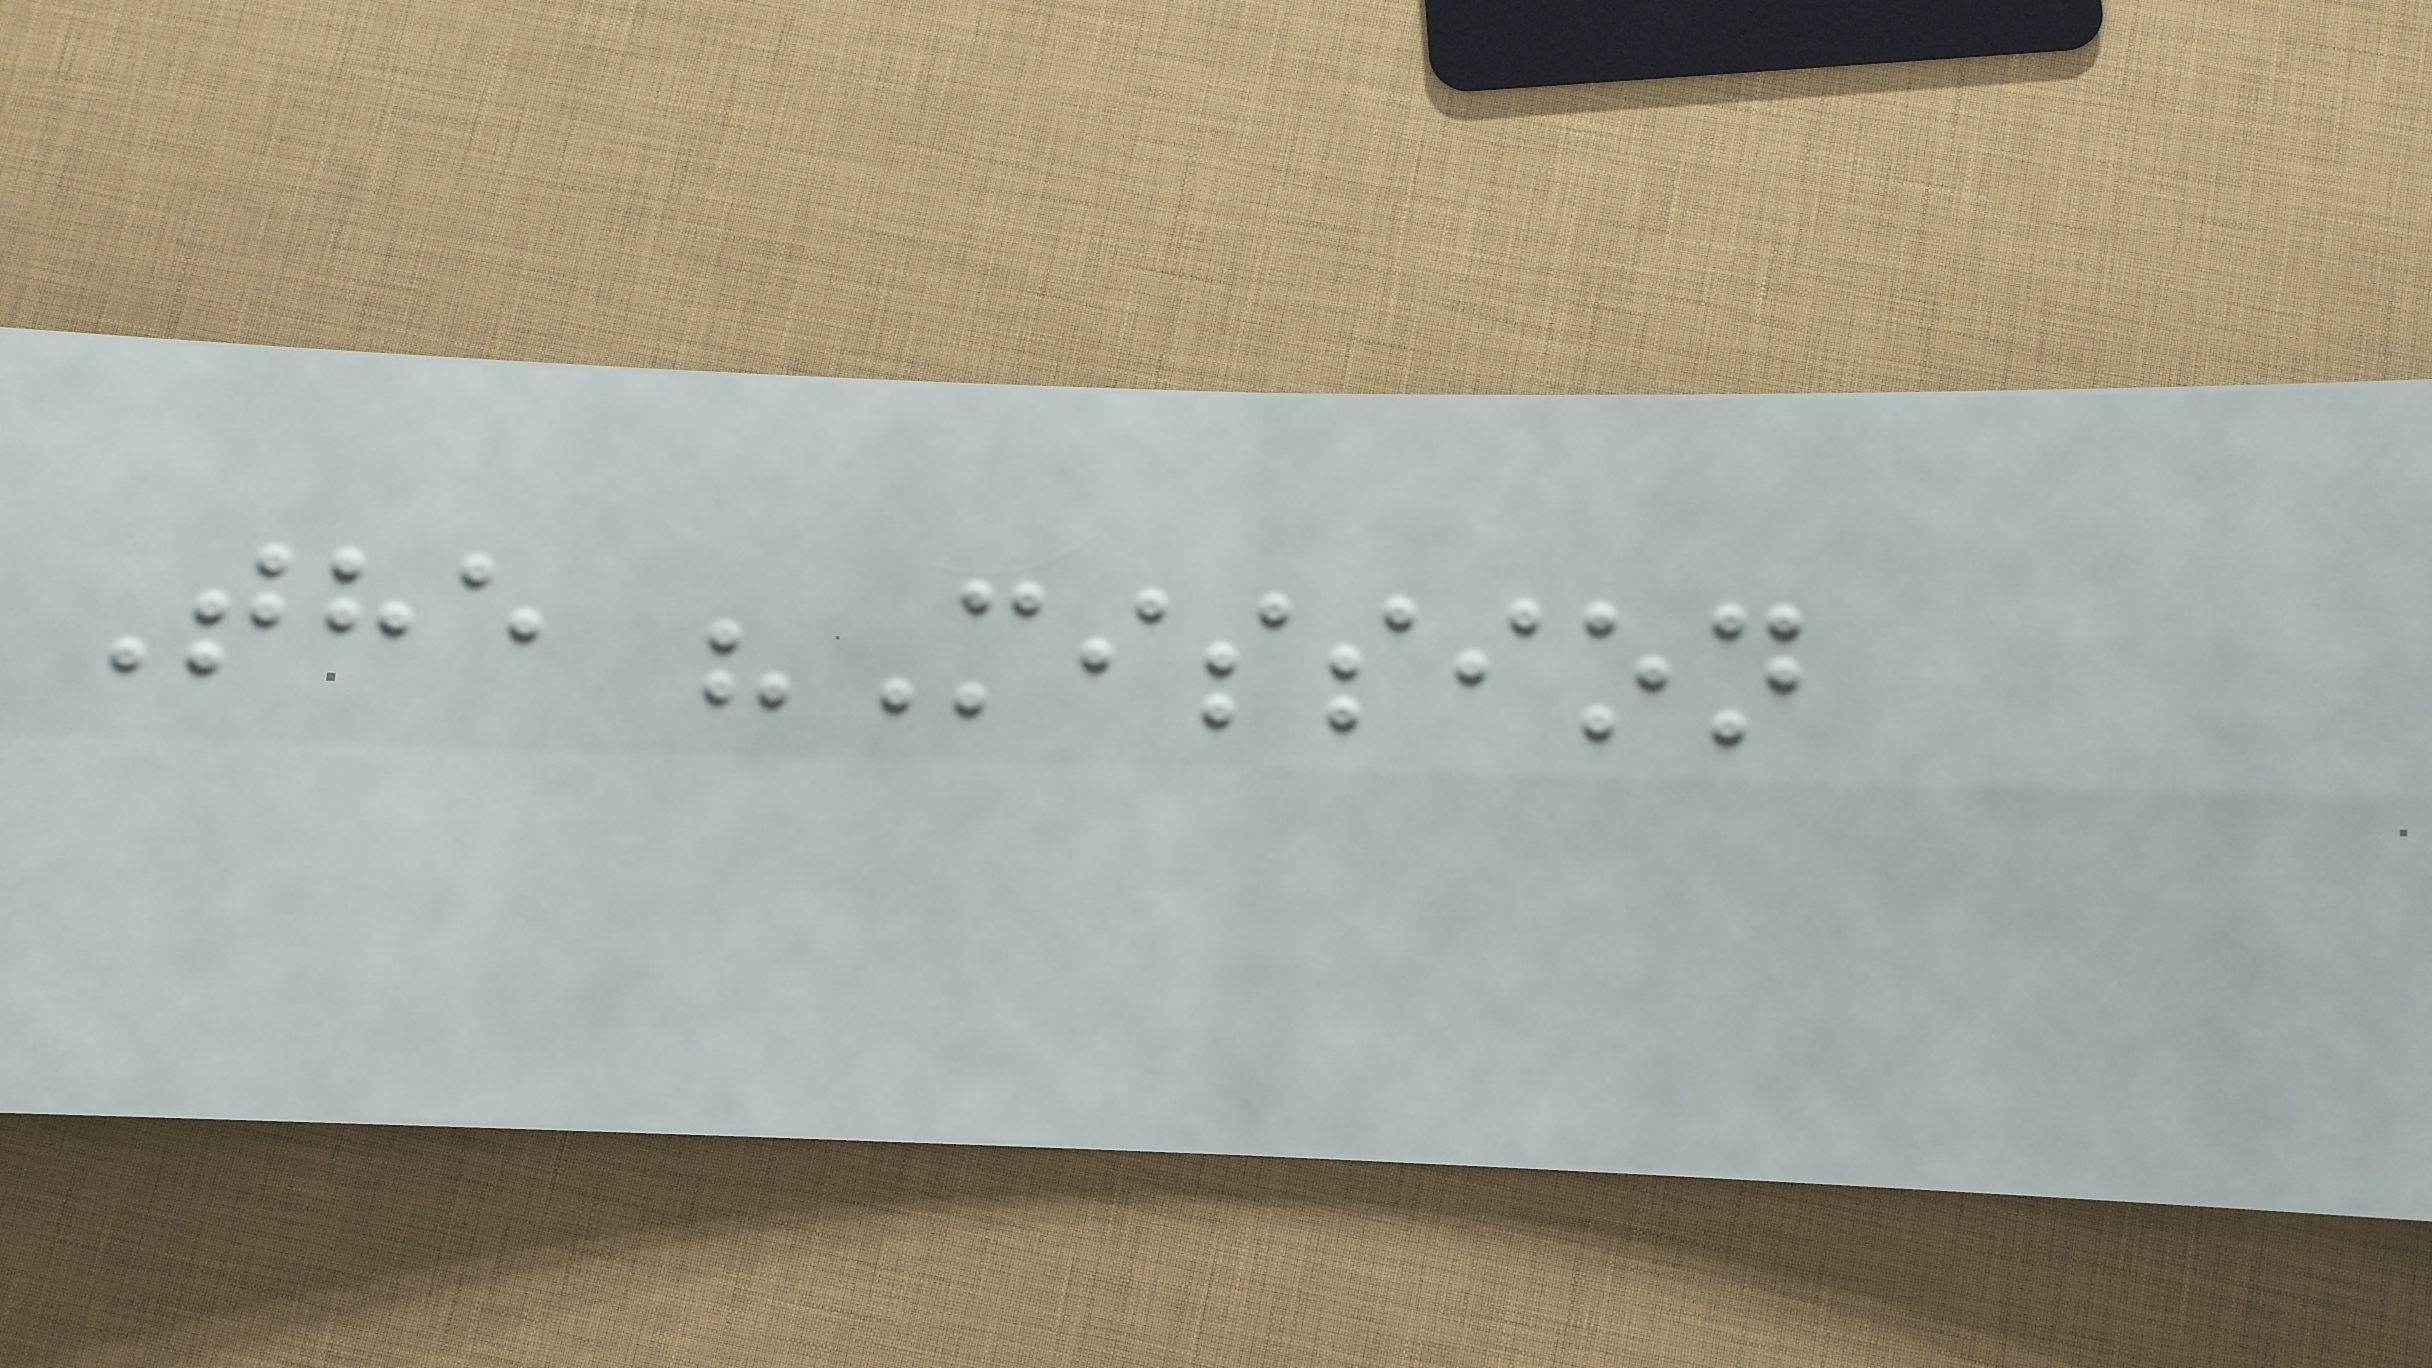The "Mission
